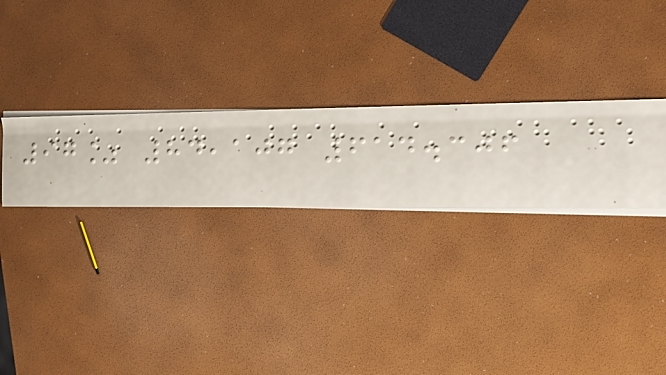97% 84,107 614.306
